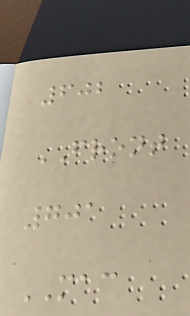602
FRONT
701
MAC
